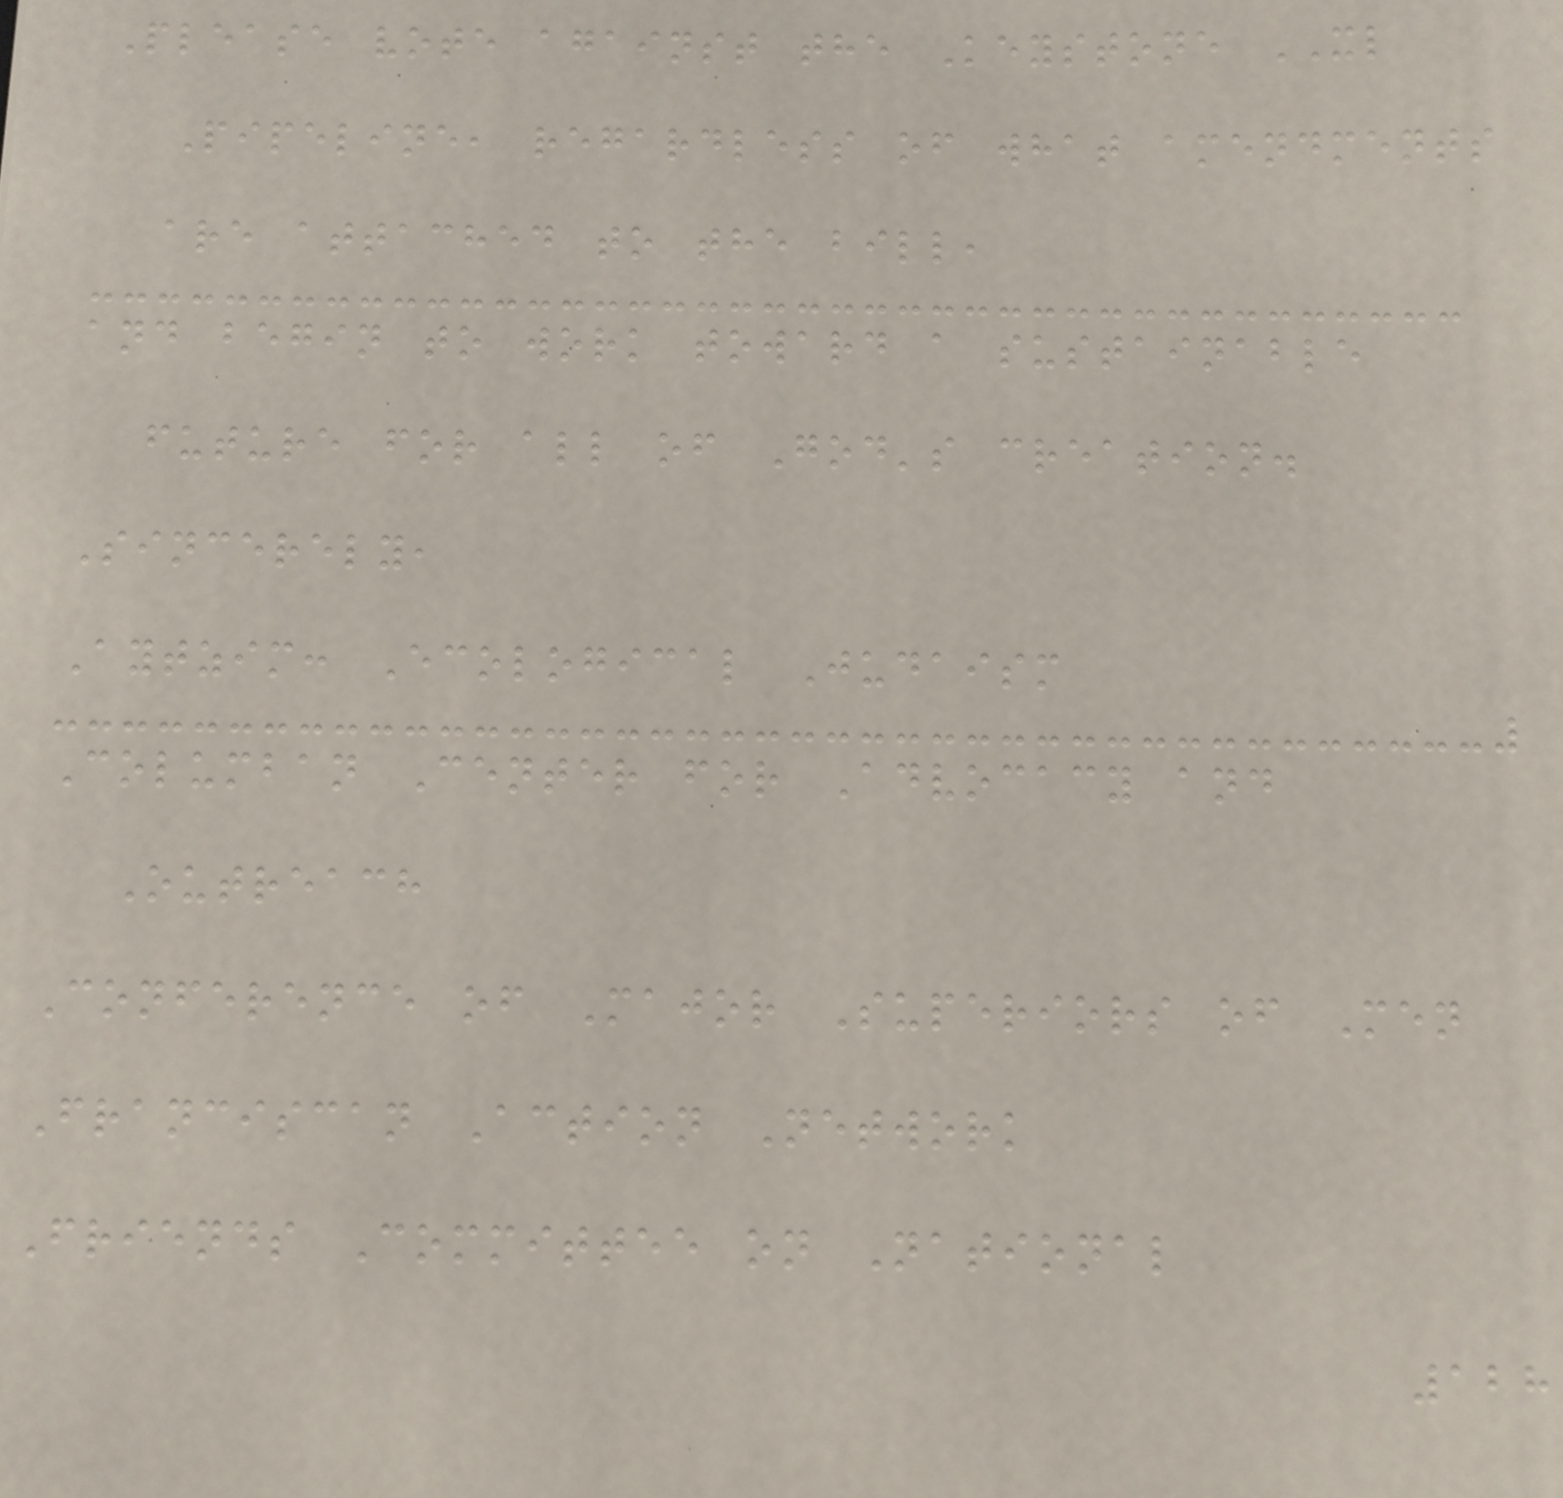Please vote against the Keystone XL
Pipeline, regardless of what amendments
are attached to the bill,
and begin to work toward a sustainable
future for all of God's creation.
Sincerely,
Aytzim: Ecological Judaism
Columban Center for Advocacy and
Outreach
Conference of Major Superiors of Men
Franciscan Action Network
Friends Committee on National
128
